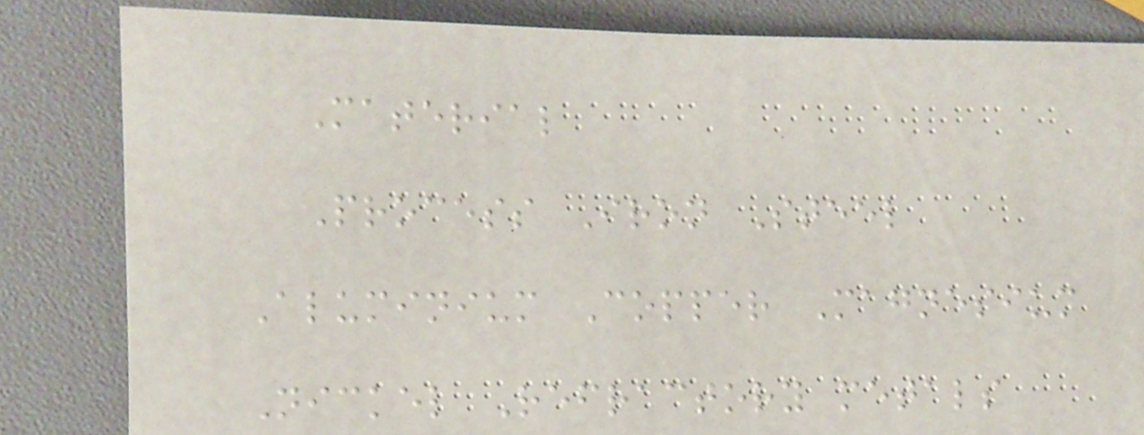Material
Process Iron Steel
Aluminium Copper Magnesium
Nickel Refractory metals
